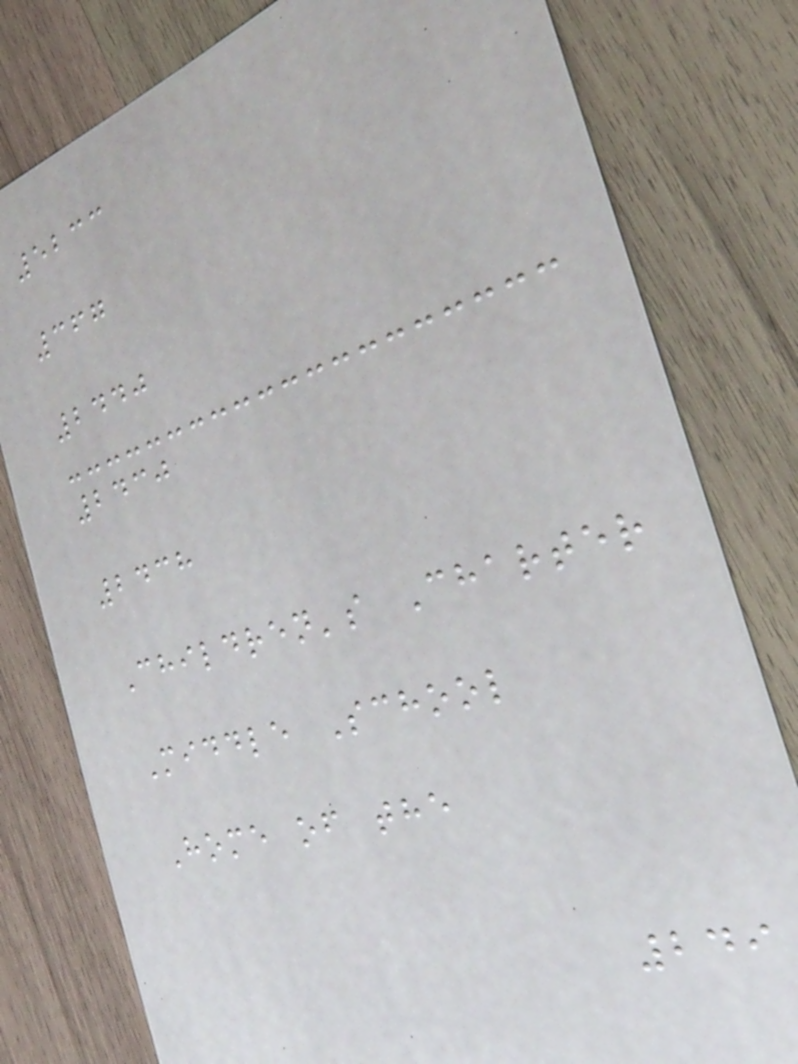5233
367
2440
2430
2438
Children's Charter
Middle School
Home of the
249
